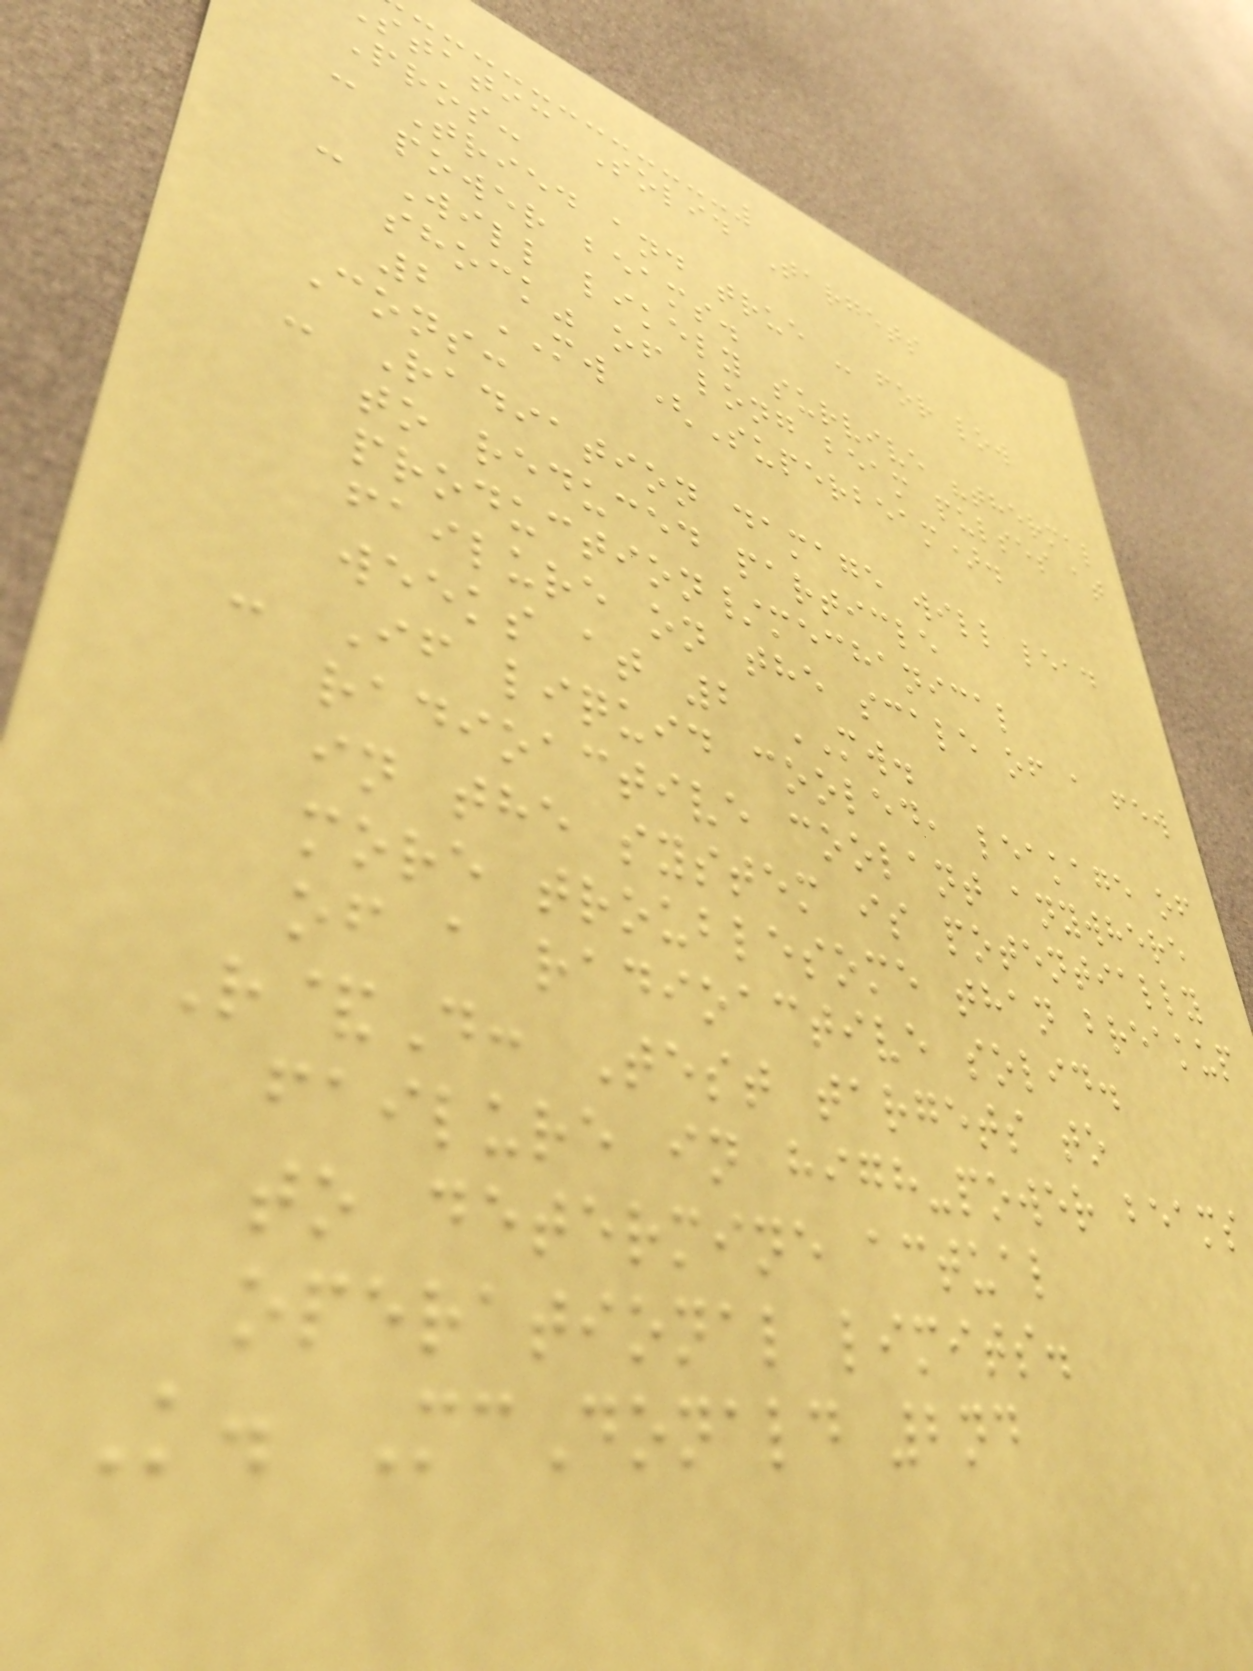static Solid Targets
Pros:
- Tried and true - for low
power beams.
- Will likely survive "thermal
shock" of long beam pulses at
2 MW (Superbeam).
Cons:
- Radiation damage will lead
to reduced particle
production/mechanical
failure on the scale of a few
weeks at 2 MW.
- If liquid cooled, leakage of
radioactive coolant anywhere
in the system is potentially
more troublesome than breakup
of a radioactive solid.
R&D: Test targets to
failure in high-power beams
to determine actual
operational limits.
K. McDonald 2nd
